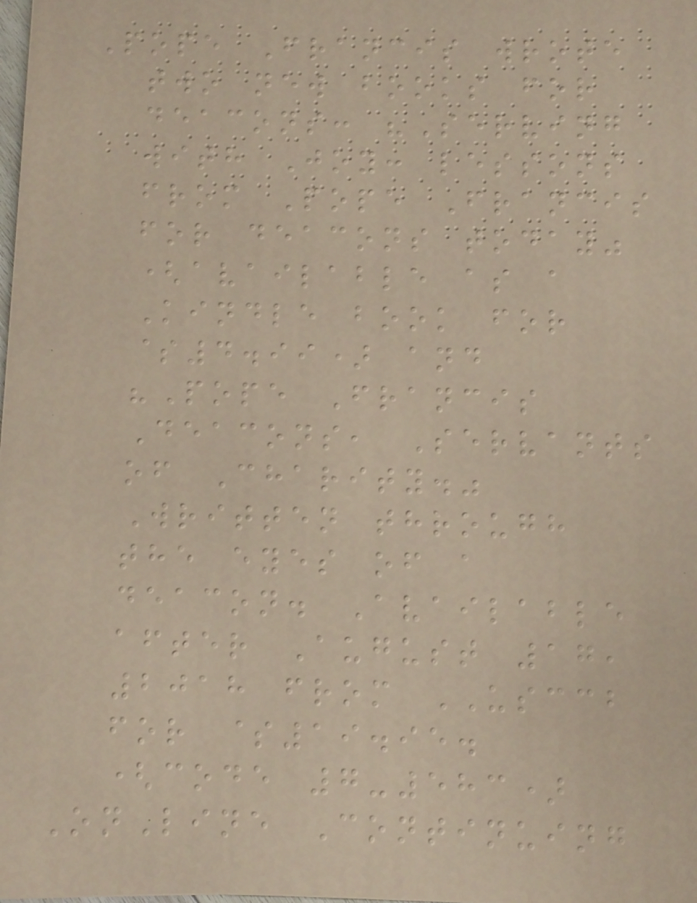Pope Francis wrote
two new books for
deacons: "Serving
with Joy: lessons
from Pope Francis
for deacons today"
(available as a
Kindle book for
$4.99) and
"Pope Francis
Deacons, Servants
of Charity."
Written through
the eyes of a
deacon. Available
after August 17,
2018 from USCCB
for $19.95.
(code 7-583)
OnLine Continuing
